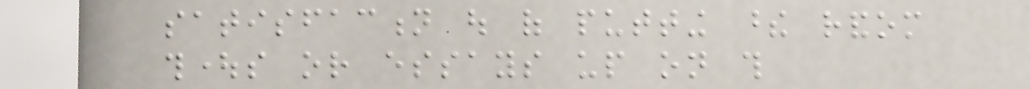satisfaction out of putting these random
thoughts or essays up on this
